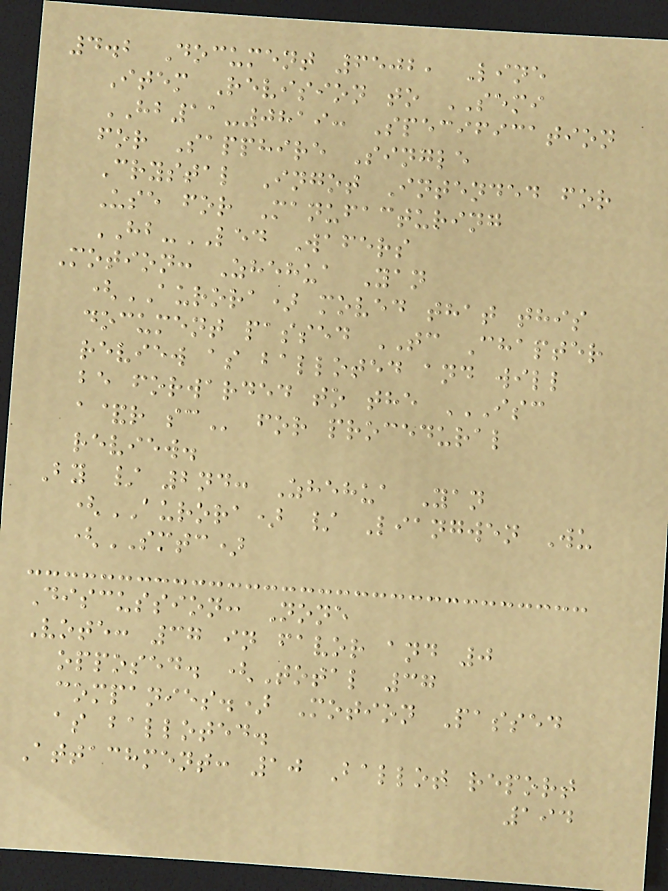4.2 Document 6502, Line
Item Revision to SEMI
HB11-0819: Specification
for Sapphire Single
Crystal Ingot Intended for
Use for Manufacturing
HB-LED Wafers
Motion: Zhehua Yan
(AURORA) moved that this
document passed TC Chapter
review as balloted and will
be forwarded to the ISC
A&R SC for procedural
review.
By / 2nd: Zhehua Yan
(AURORA) / Liangwen Wu
(SMTC)
Discussion: None
Vote: 37 in favor and 0
opposed. (Total 37
companies.) Motion Passed
as balloted.
Attachment: 10 Ballot report
194
